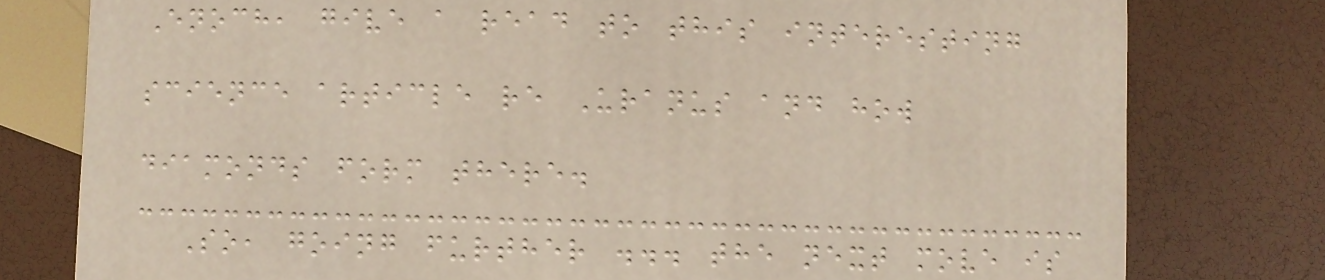Enoch, give a read to this interesting
science article re Uranus and how
diamonds form there.
So, going further ... the next move is
